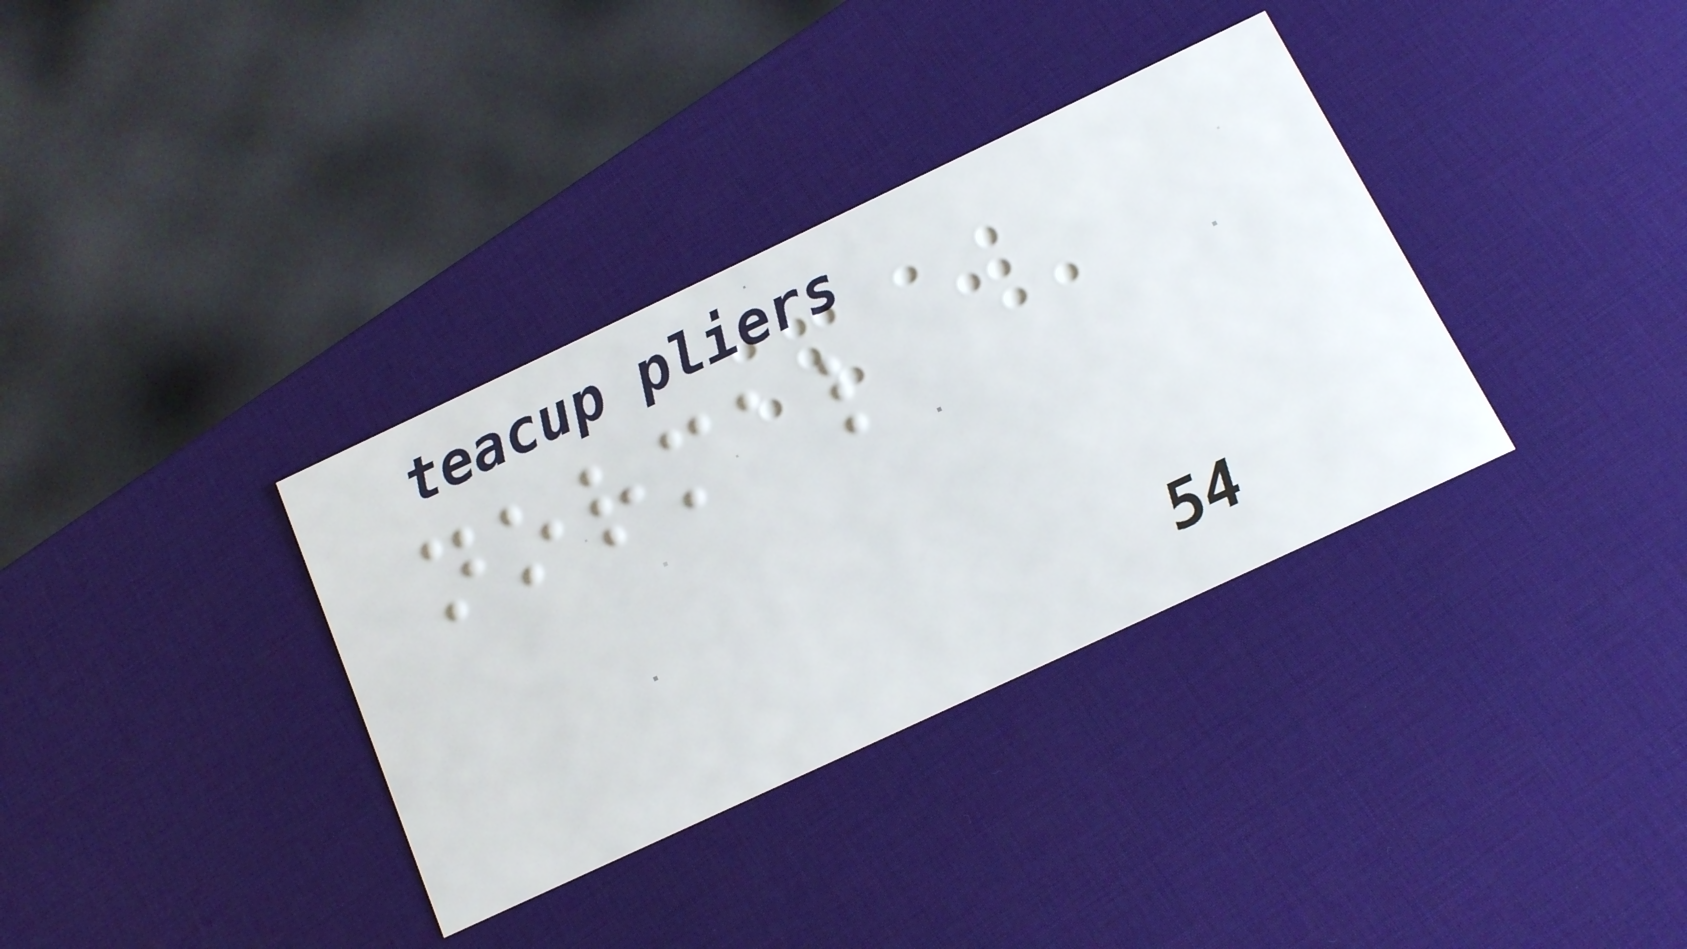normal
